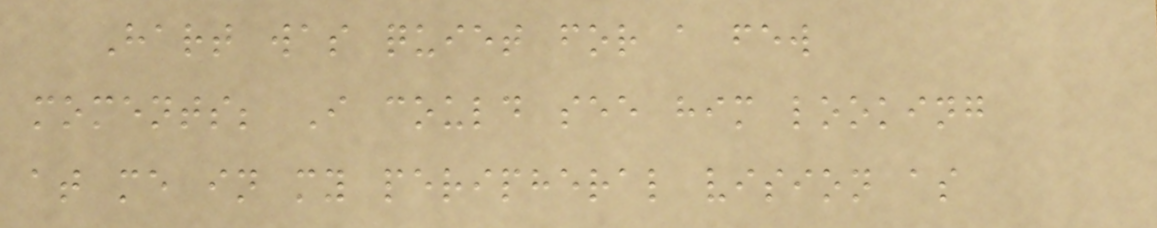Hart was quiet for a few
moments; I could see him looking
at me in my peripheral vision as
